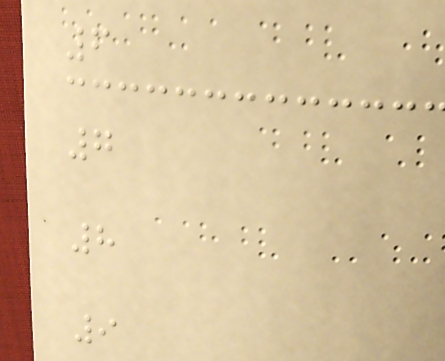6
7
8
9
